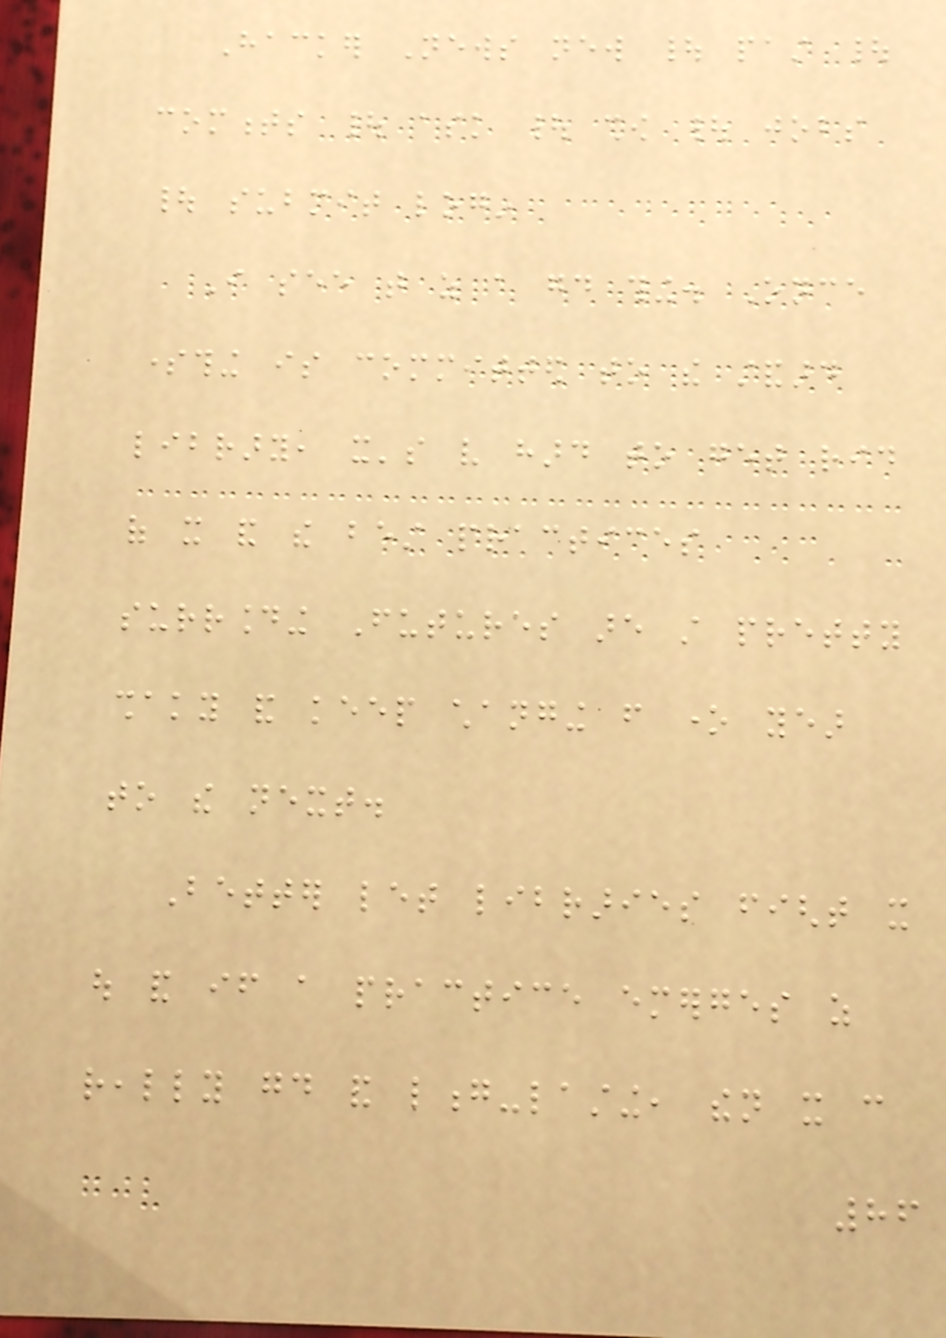Hacker News new | past |
comments | ask | show | jobs
| submit login
I see that as a good thing. Once
something is committed to the standard
library, it's very hard to get rid
of it and the best practices
surrounding Futures are still pretty
shaky and keep changing from one year
to the next.
Better let libraries fight it
out and if a practice emerges as
really good and long-lasting, then it can
86
